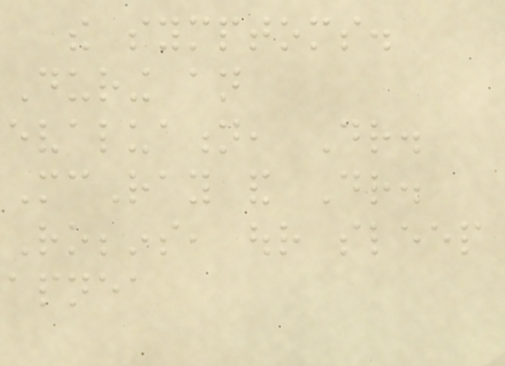the symptoms.
During an
evaluation, Dr.
McRay and Dr.
Robbins, our sleep
apnea
